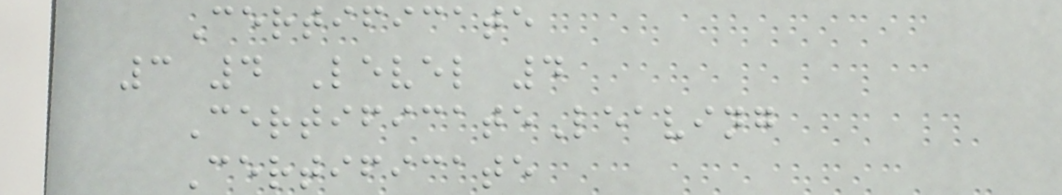Certificate
3 4 Level 4
CertificateLeaving
Certificate
